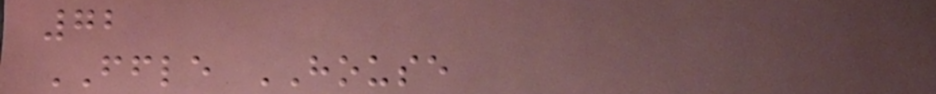72
FFLE HOUSE
